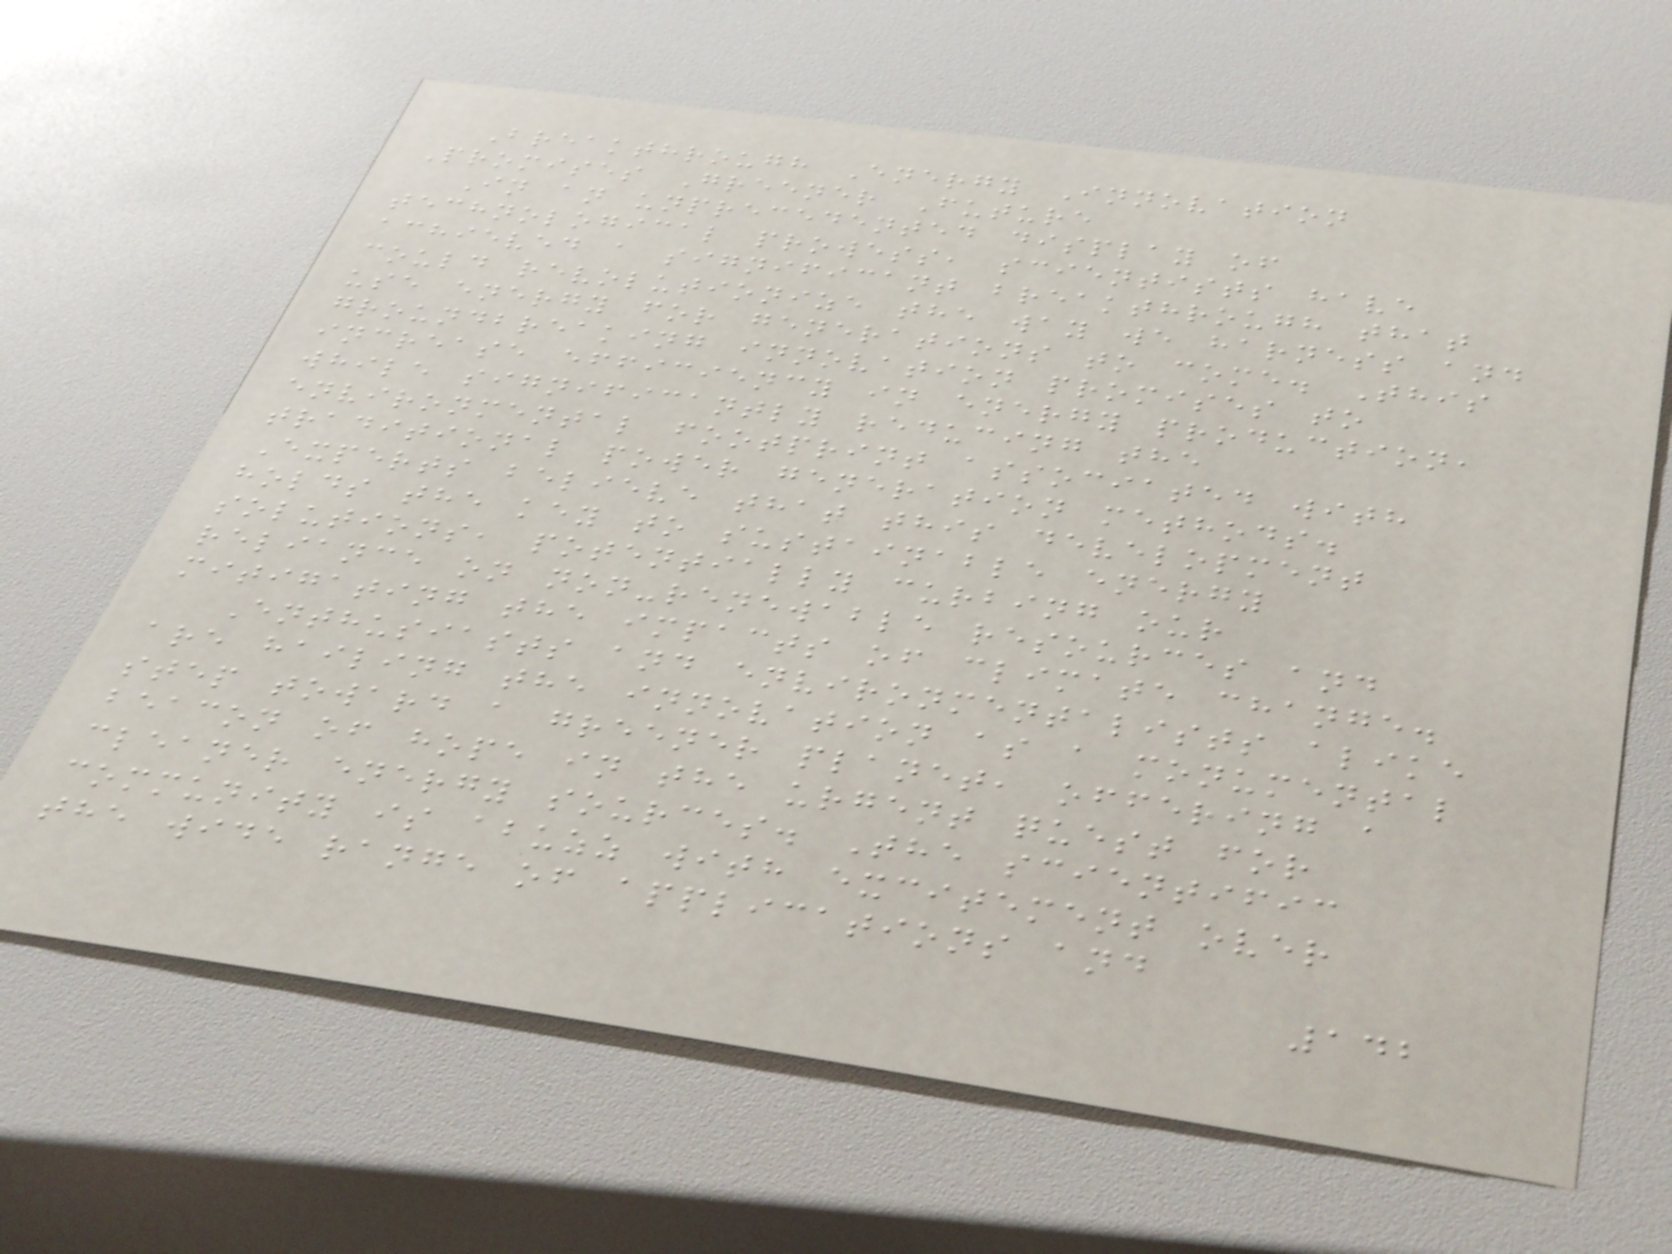Breakthrough Energy Innovation
Promises Greener Future
In an unprecedented display of
technological prowess, scientists have
achieved a significant breakthrough that
could revolutionize the way we harness and
use energy for generations to come. This
groundbreaking innovation promises to
increase efficiency in energy production,
while significantly reducing the
environmental footprint associated with
traditional power generation methods.
Experts believe that this development
holds the key to sustainable energy
solutions, potentially curbing our
reliance on non-renewable resources and
mitigating the impacts of climate change.
Enthusiasts and environmentalists alike
are hailing the innovation as a monumental
step toward a greener planet, offering a
beacon of hope in the urgent quest for
cleaner energy sources. The scientific
community is abuzz with excitement over
the wide range of applications and
142
